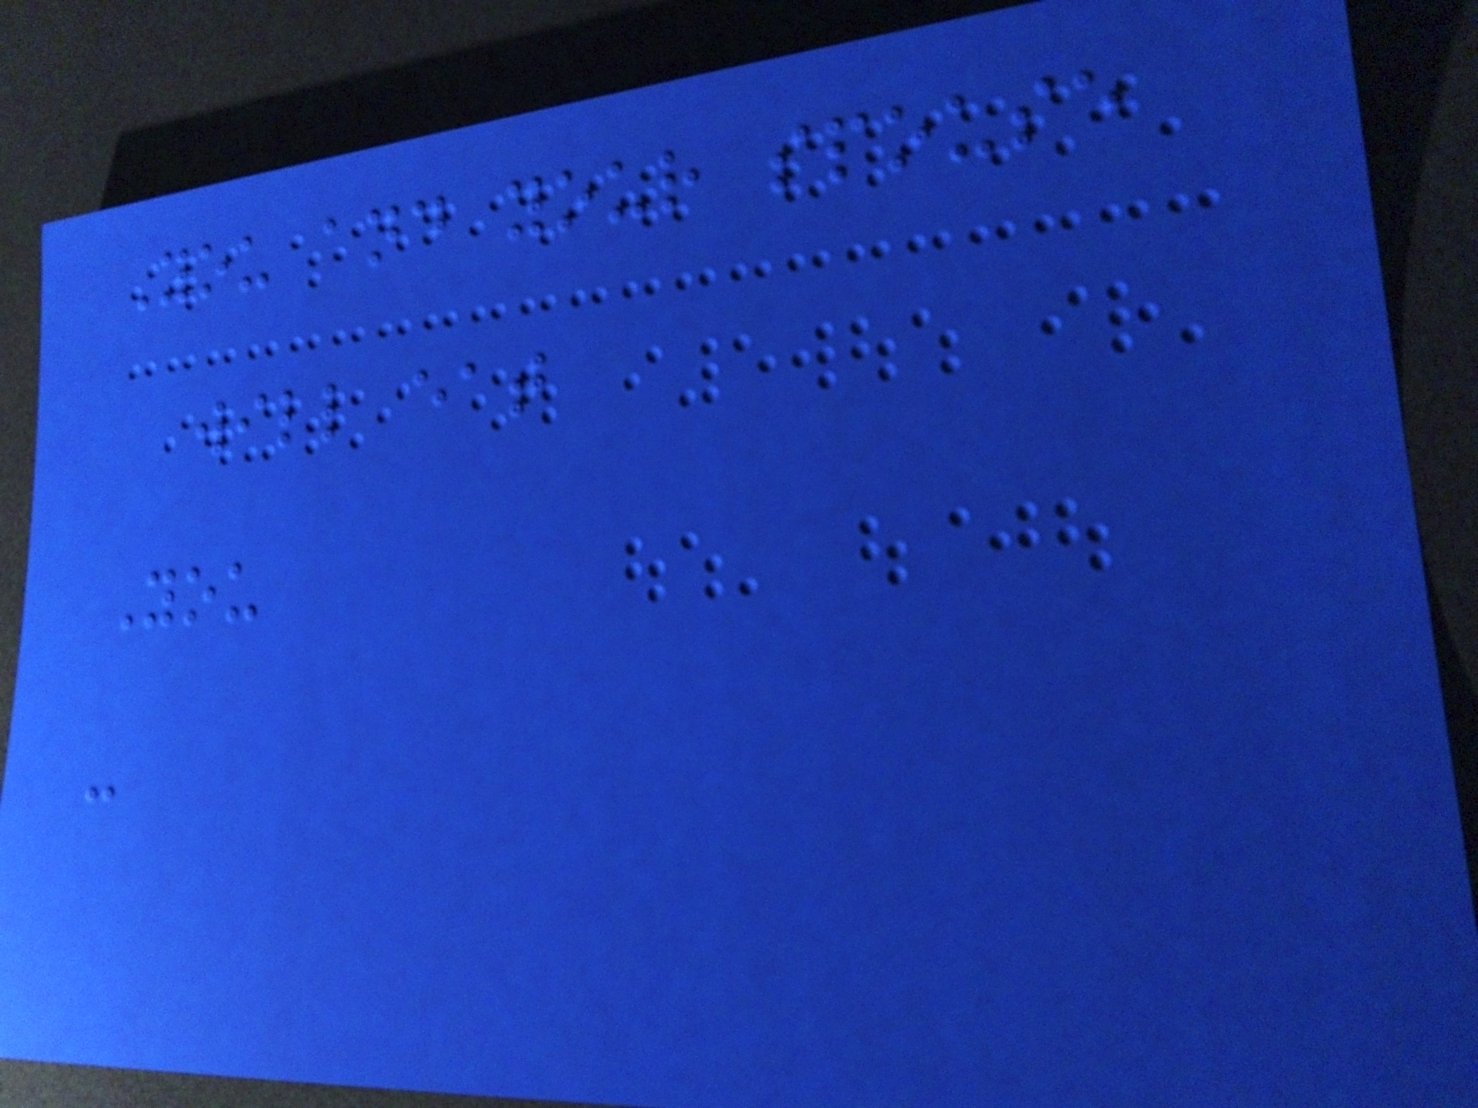You and your spouse
will eat
You
-
